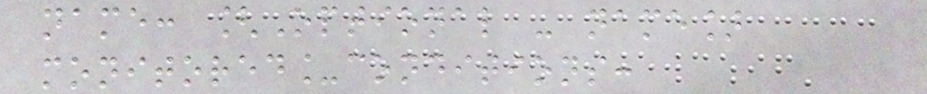name: [Optional - name]
monitored_conditions:
